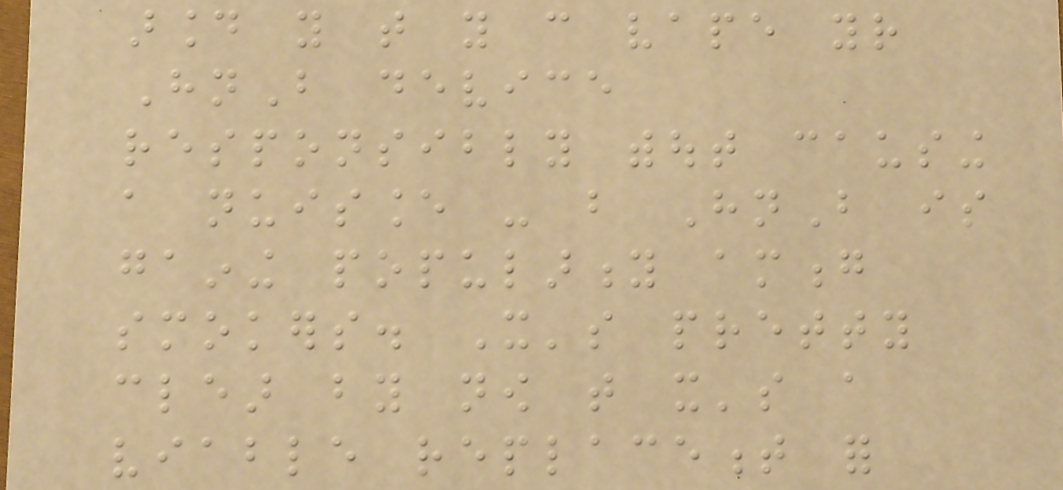around you that you can vape your
HnB device
responsibly without causing
a nuisance - but HnB is
gaining popularity among
smokers. It's pretty
clear by now that it's a
viable replacement for
